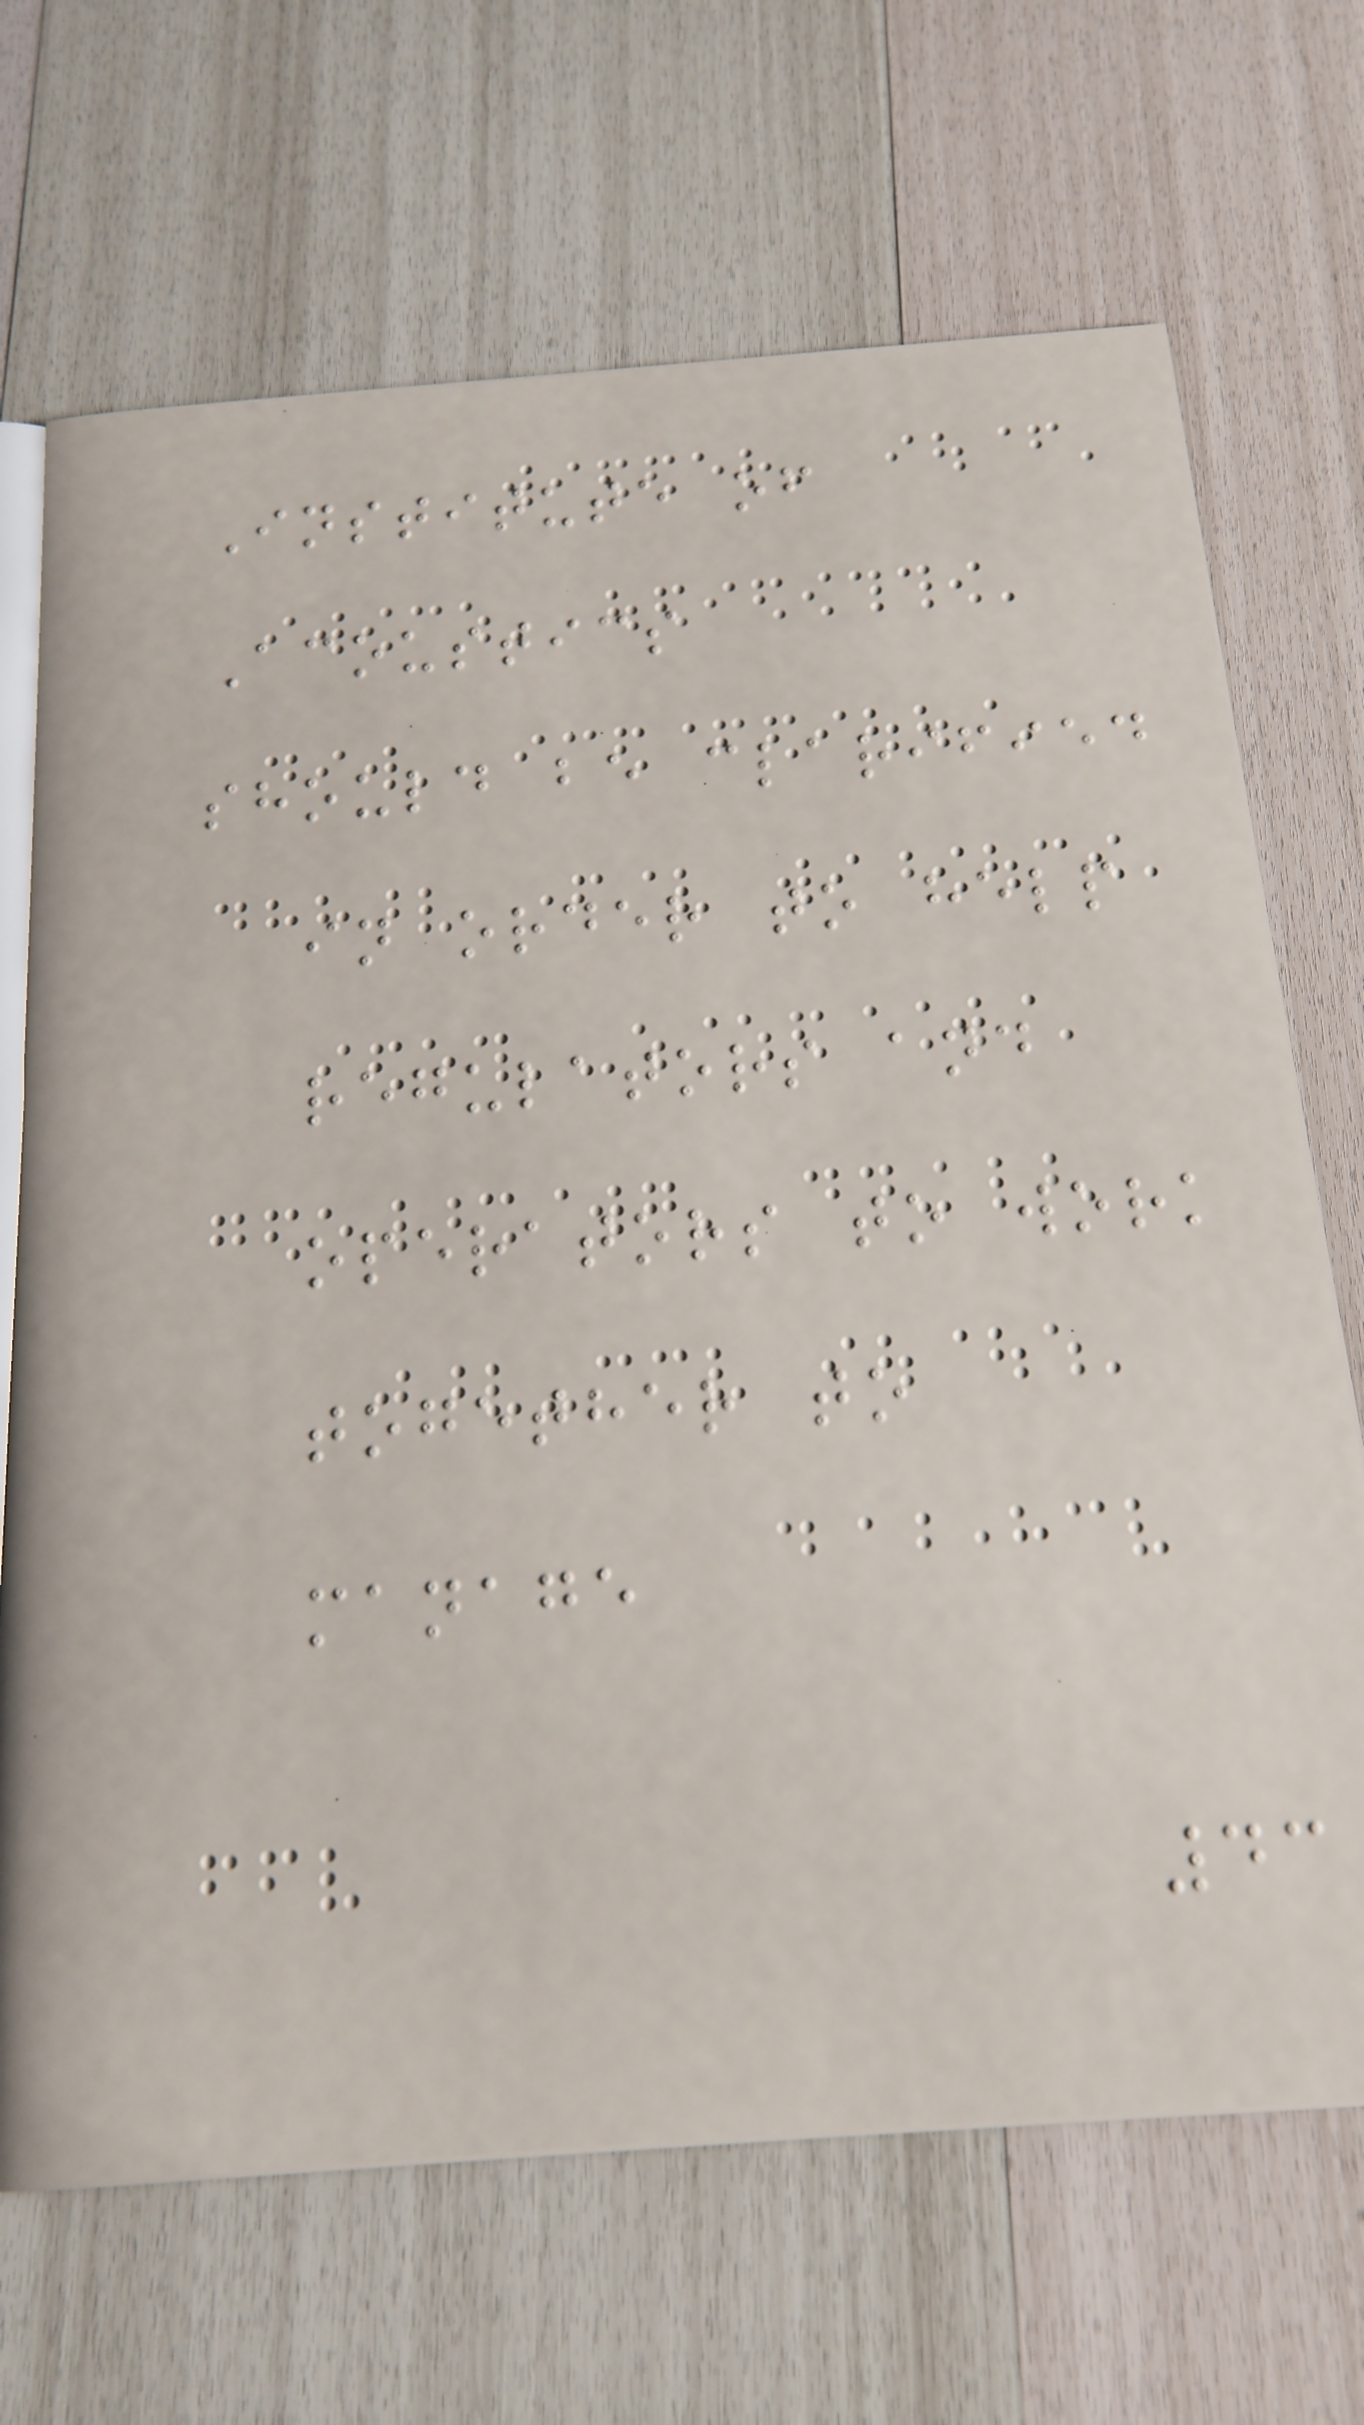Institute of
Acoustics
should be clarified
in order to help
regulators and
operators to work
together to
manage
43
